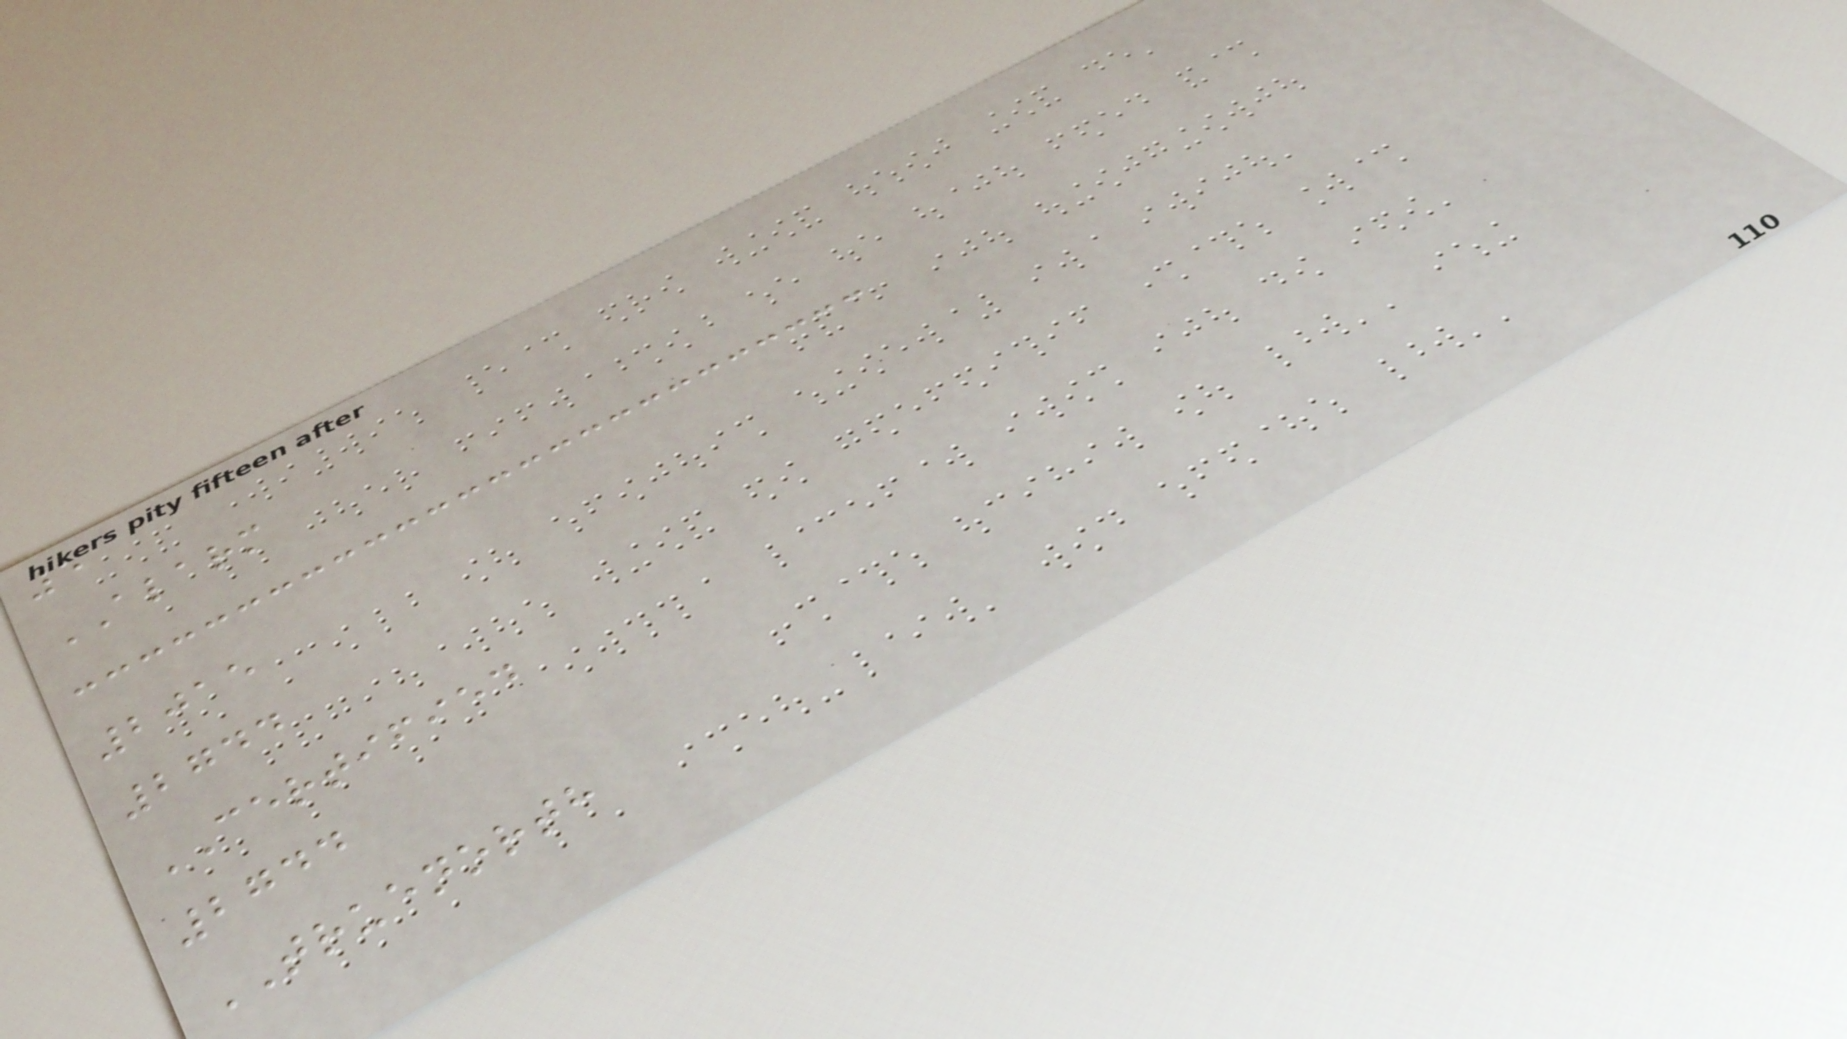5
ALARM
2015
2744
CERTIFIED
2744
TRUENORTH
